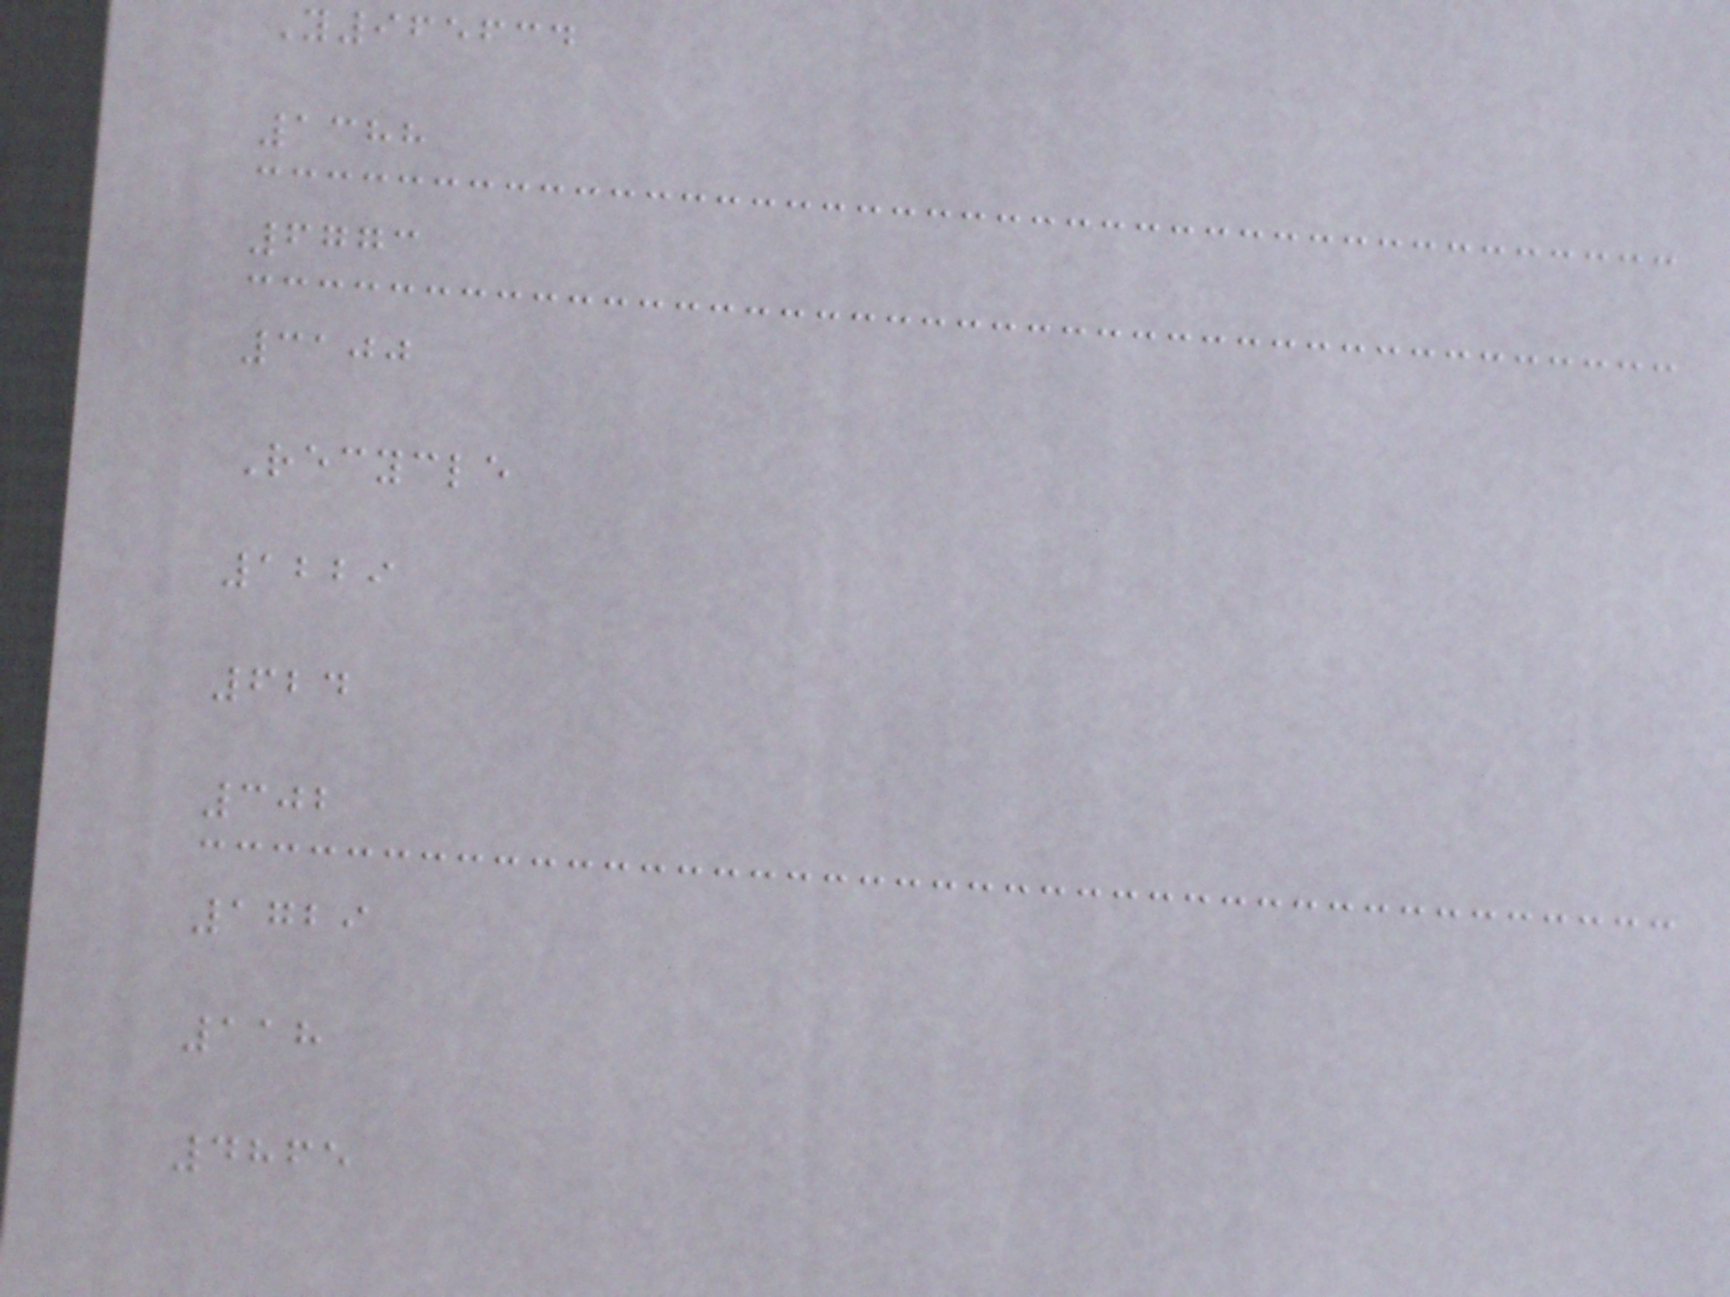Y965634
1388
6773
3100
Recycle
1229
624
302
1729
118
4865
